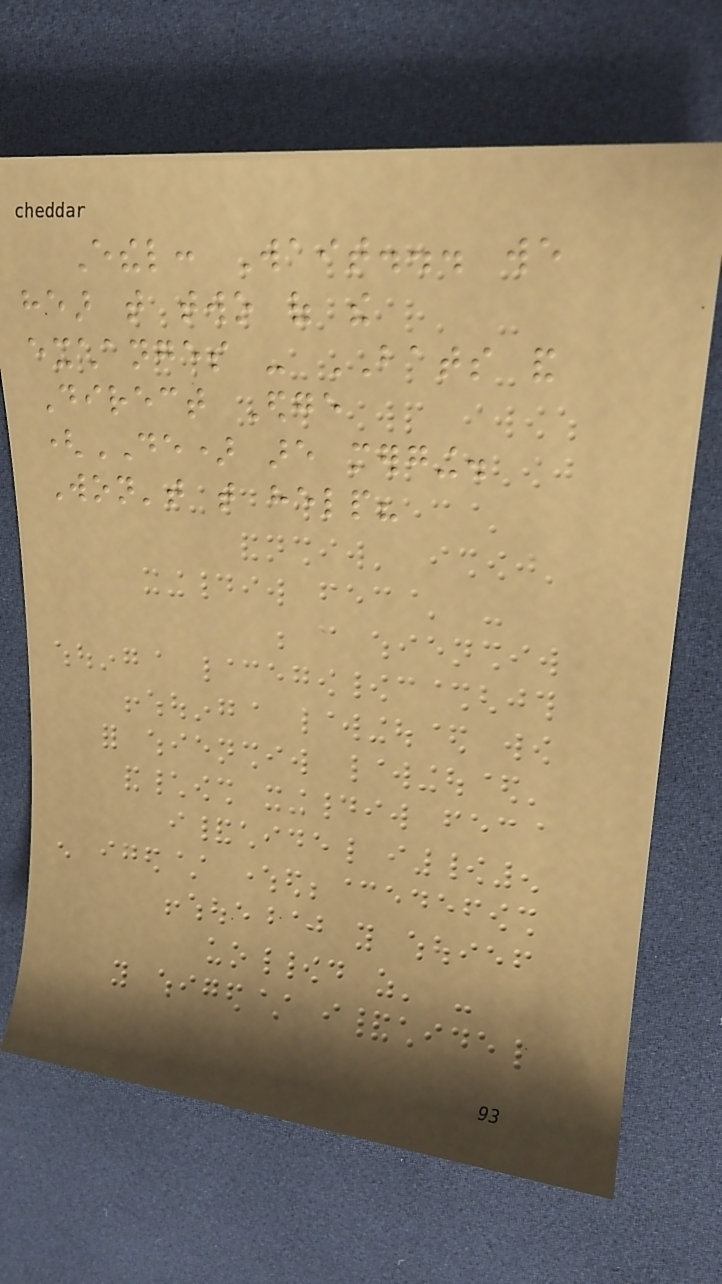Ethel: Wait... we
hear that two of the
exchanges - BATS and
Direct Edge
(DE) are merging.
Won't that help?
